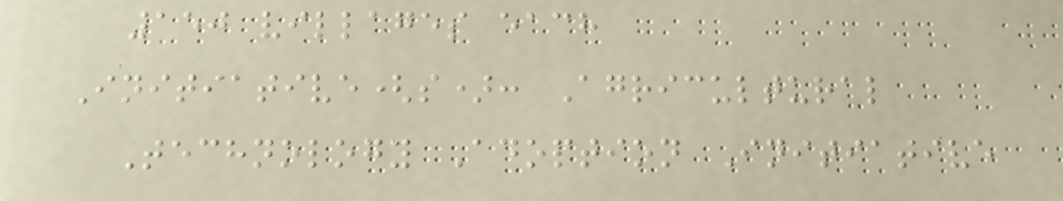150 villages each
Initiative(s): Agricultural
Technology Adoption Initiative
